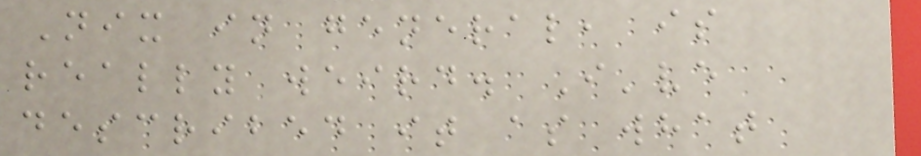Nix in general, is
really weird. I've
described it as what
